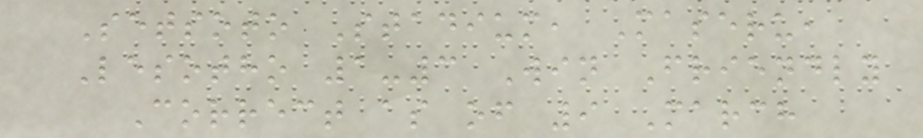Setsoto Stadium, Maseru,
Lesotho 1-3 Win Friendly
Correct as of 9 March
